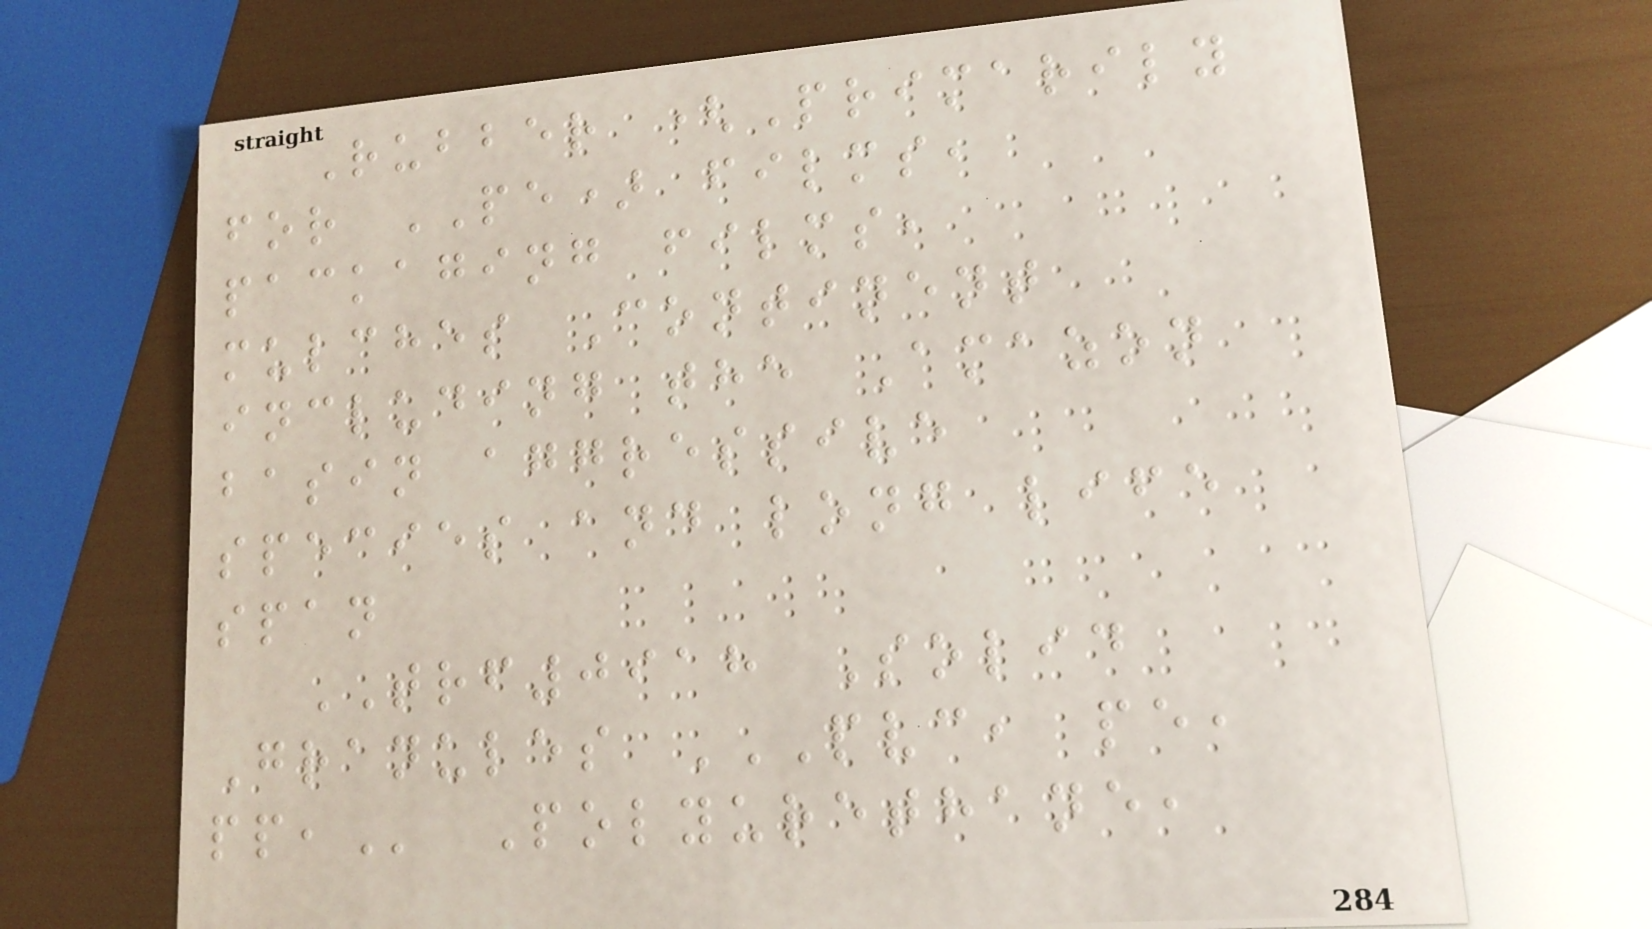Rubber (Primarily
for PE) films,
packaging films,
mulches Continent
including the Amazon
basin aggressive
species and long life
span
TRF0918 Solid
Granules PVC, PE,
PP, Polyurethane,
